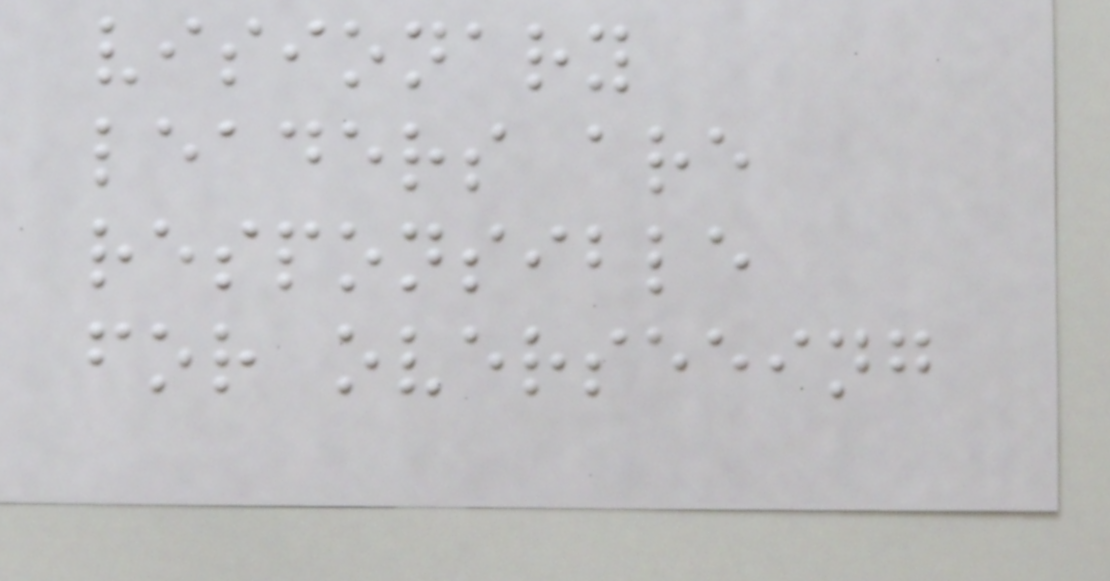visionary
leaders are
responsible
for overseeing
